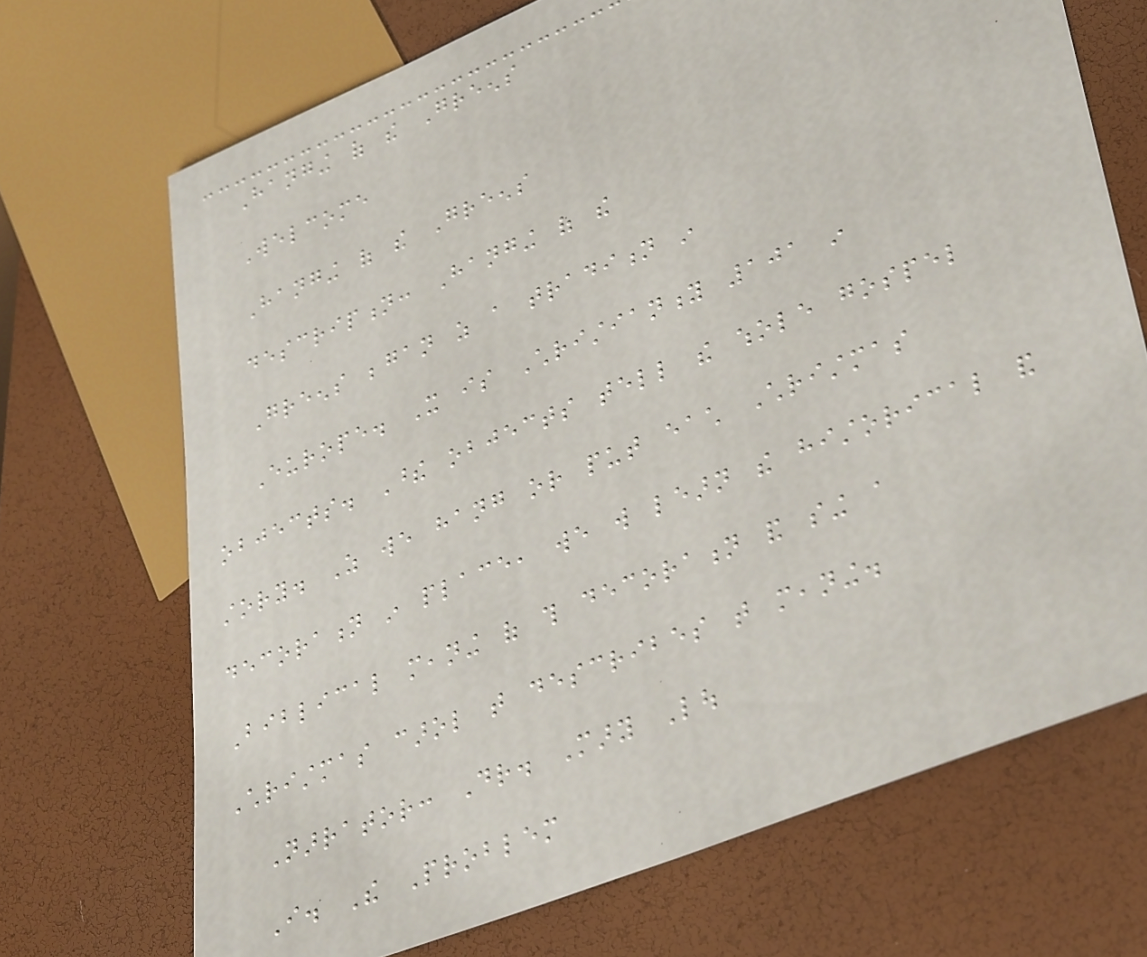Hanging of the Greens
Welcome
Hanging of the Greens
description: Hanging of the
Greens began as a tradition in
Europe. It is Christianity 101 in
objects. These objects tell the whole gospel
story. As we hang or put each Christmas
decoration in place, we will learn the historical and
Biblical meaning of this decoration and sing a
Christmas carol that describes that meaning.
Narrator: Dr. Mary Lou
I. The Problem
